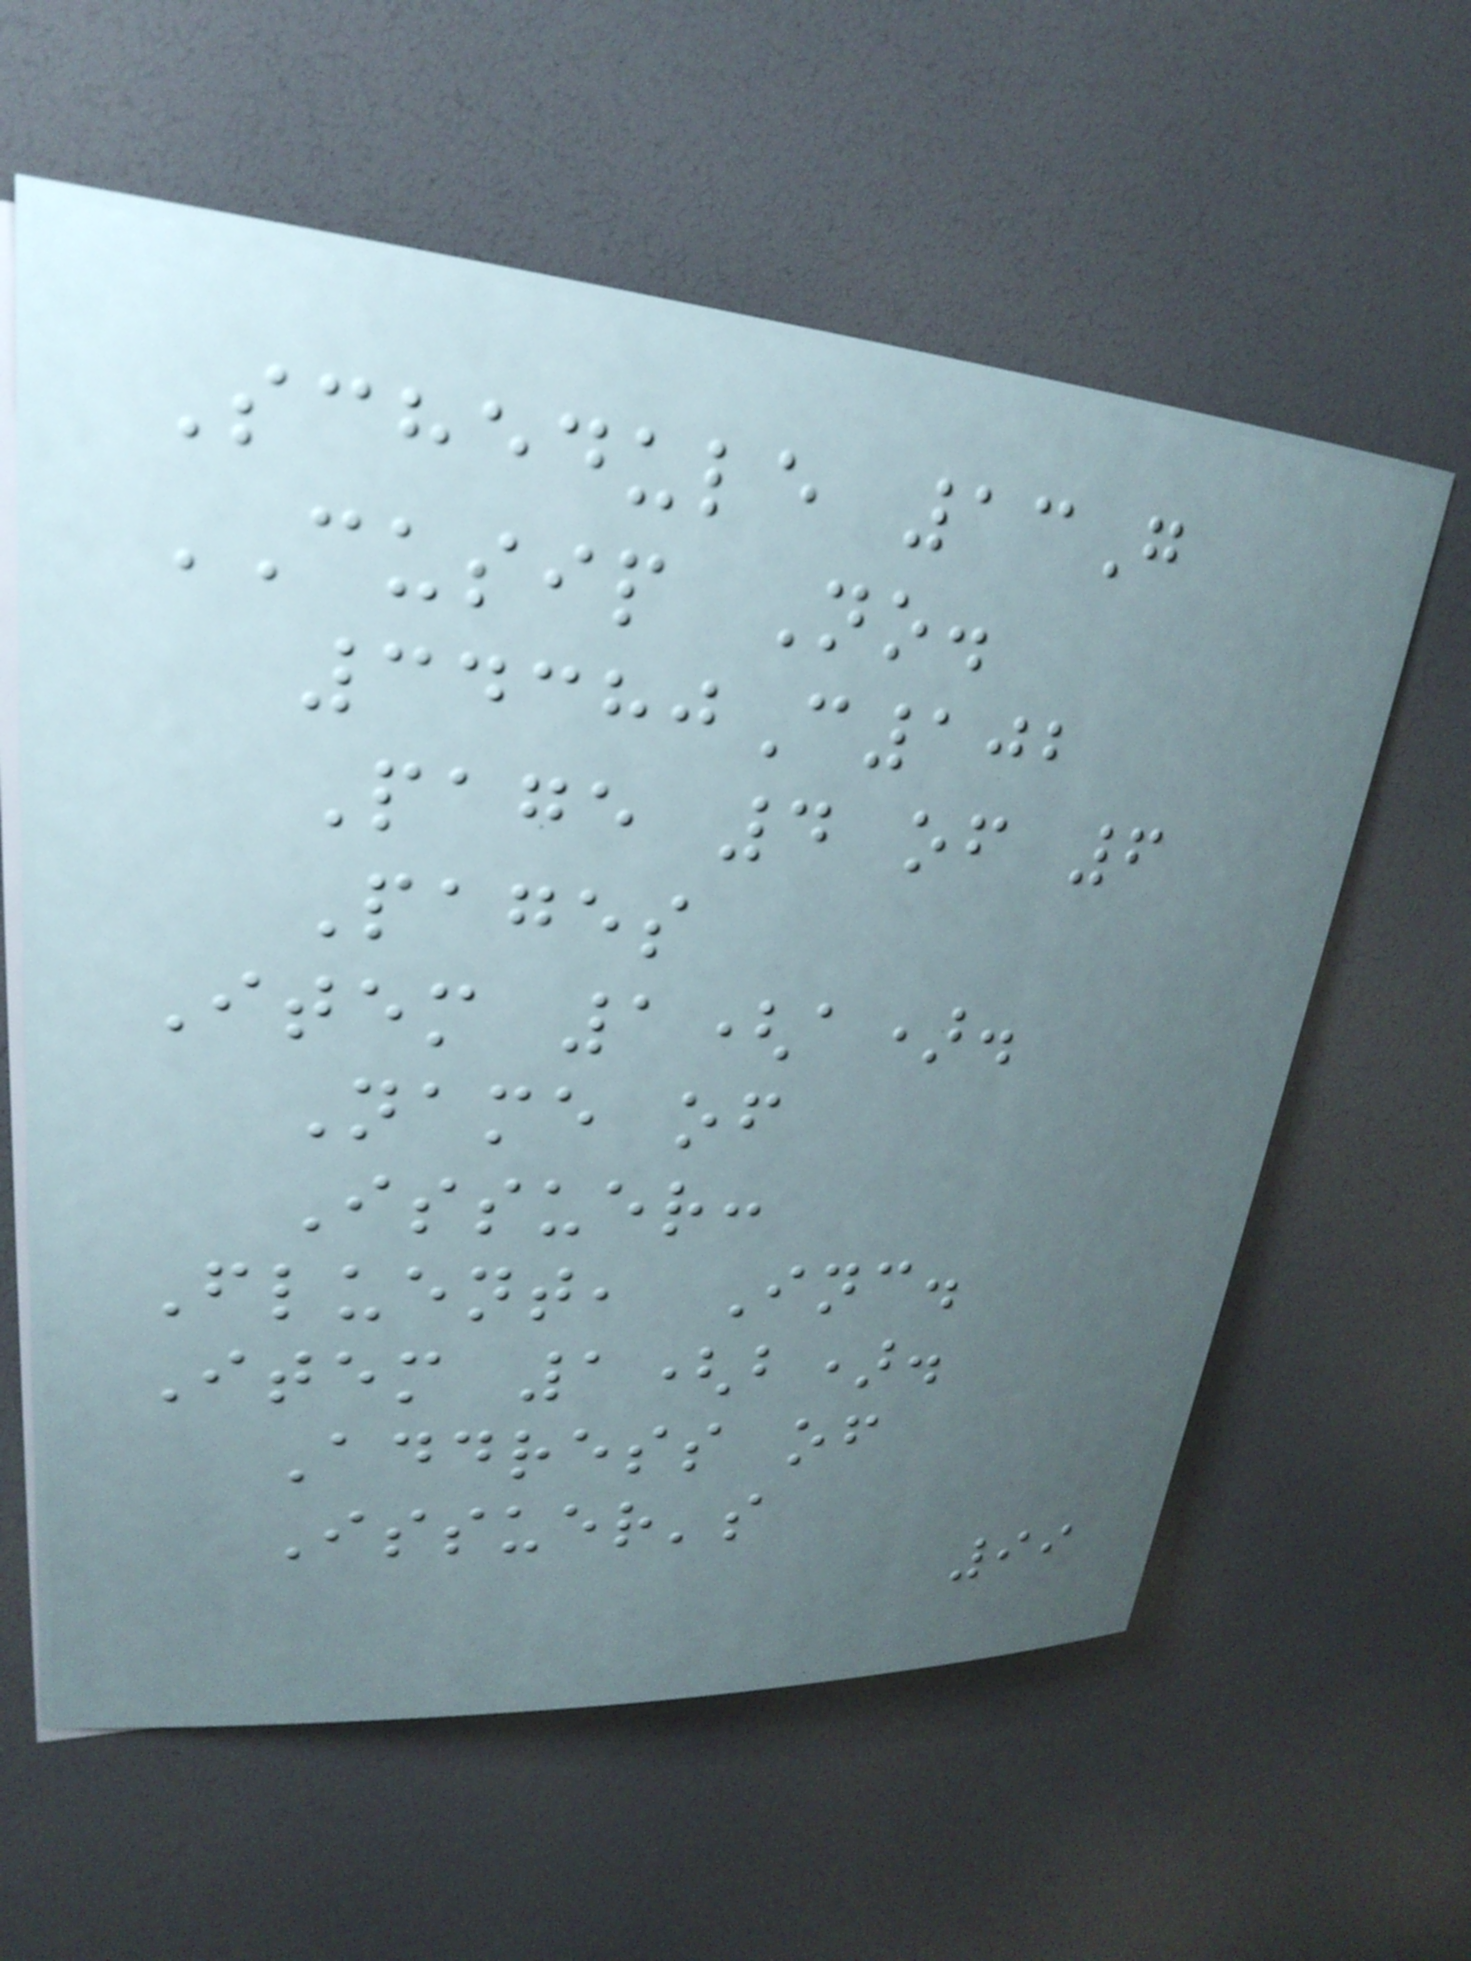Schedule 13G
CUSIP No.
34380C102
Page 4 of 6
Pages
Item 1(a).
Name of
Issuer:
Fluent, Inc.
Item 1(b).
Address of
Issuer's
99
